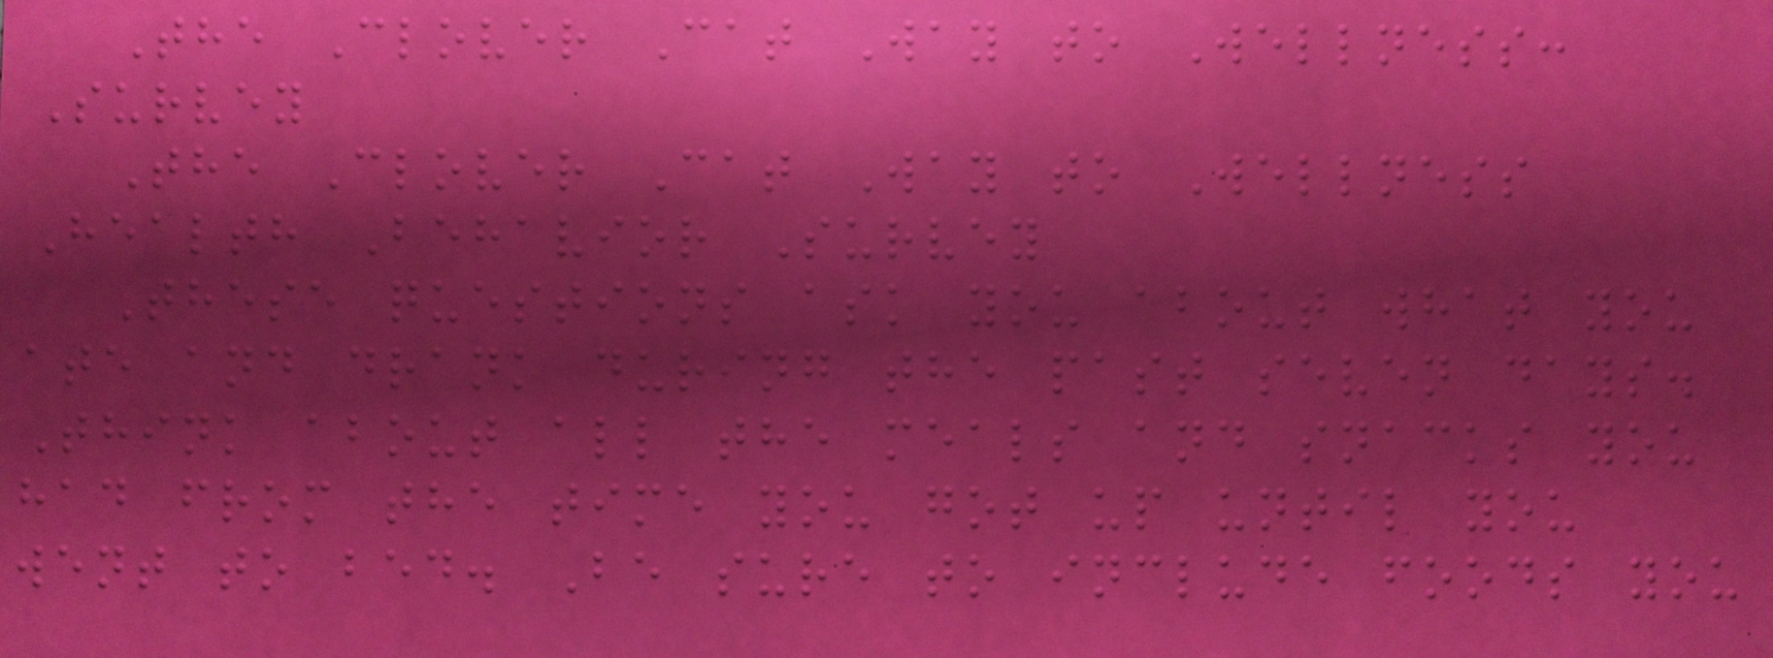The Clover Cat Way to Wellness:
Survey
The Clover Cat Way to Wellness
Health Behavior Survey
These questions ask you about what you
ate and drank during the past seven days.
Think about all the meals and snacks you
had from the time you got up until you
went to bed. Be sure to include foods you
